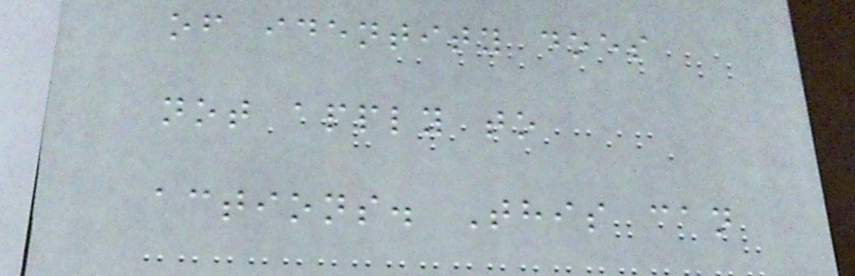of identity does
not apply to
actions. This can
